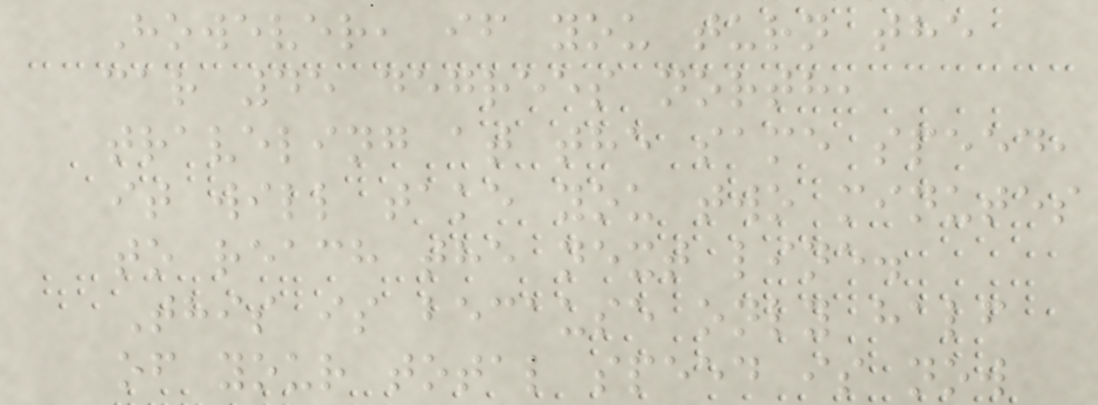However, if you turn the
car 45 degrees north,
traveling at the same speed,
it will take you two minutes
to reach the next line.
This is because only half
of your total speed is now
